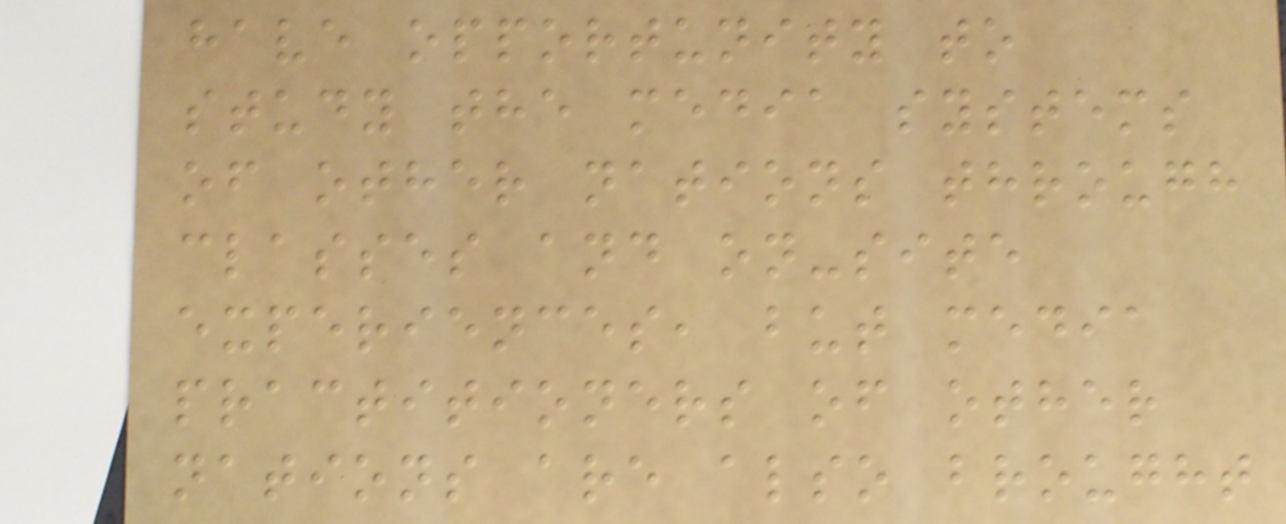have opportunity to
study the media systems
of other nations through
classes and on-site
experiences, but media
practitioners of other
nations are also brought
